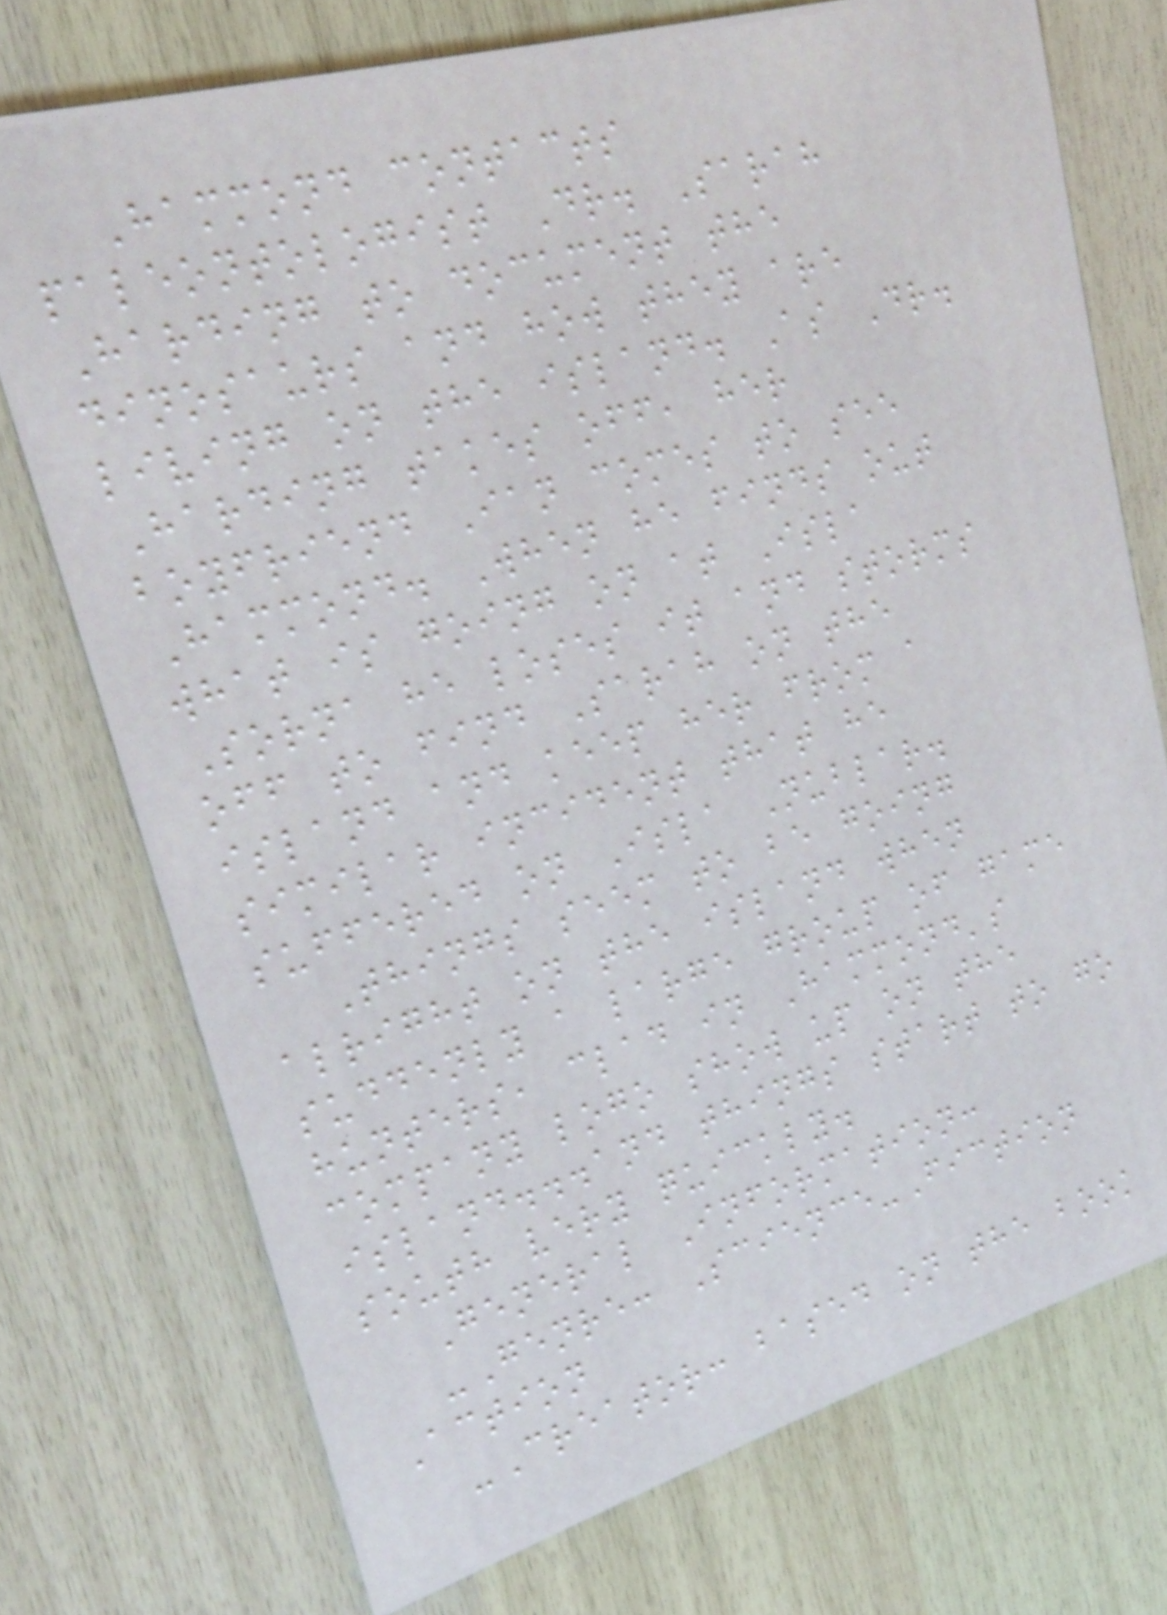Hammond contacts
paleontologist Dr. Sarah
Harding to document the
dinosaurs and how they are
living on the island. As Dr.
Harding takes off, her
boyfriend Ian comes to see
Hammond. When he finds out
what is going on at Isla
Sorna he loses it and storms
off to find Sarah on the
island and keep her from a
similar incident that he
suffered on Isla Nublar.
Things seem to be going
alright on the island when
suddenly a large group of game
hunters, clad in Hammond's
company logo show up on the
island...and things start to go
south very quickly.
General Information:
-Genre: Science-Fiction
Action
-Creator: based on the book
